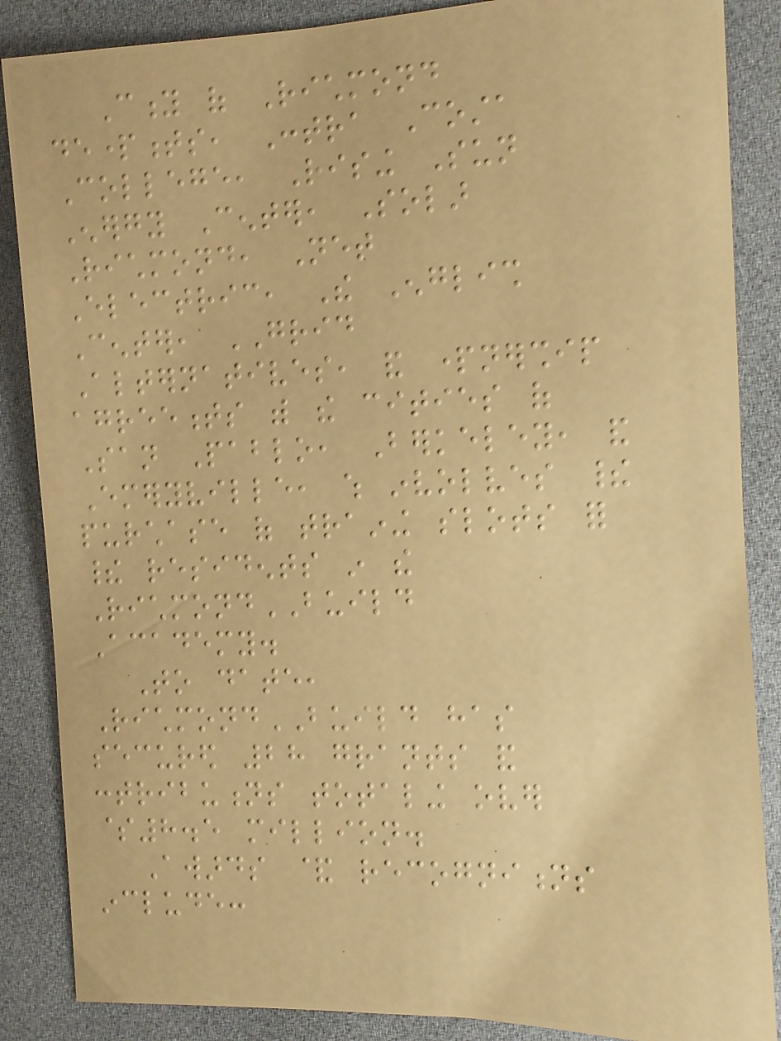City of Richmond
departments, Contra Costa
College, Rising Sun
Energy Center, Solar
Richmond, Net
Electric, The English
Center, GRID
Alternatives, and partnership
agreements with the cities of
San Pablo, Berkeley, and
Emeryville, which involves their
purchase of training slots for
their residents in the
RichmondBUILD
Academy.
To date,
RichmondBUILD has
secured 28 grants and
contributions totaling over
$8.5 million.
Awards & recognitions
include:
